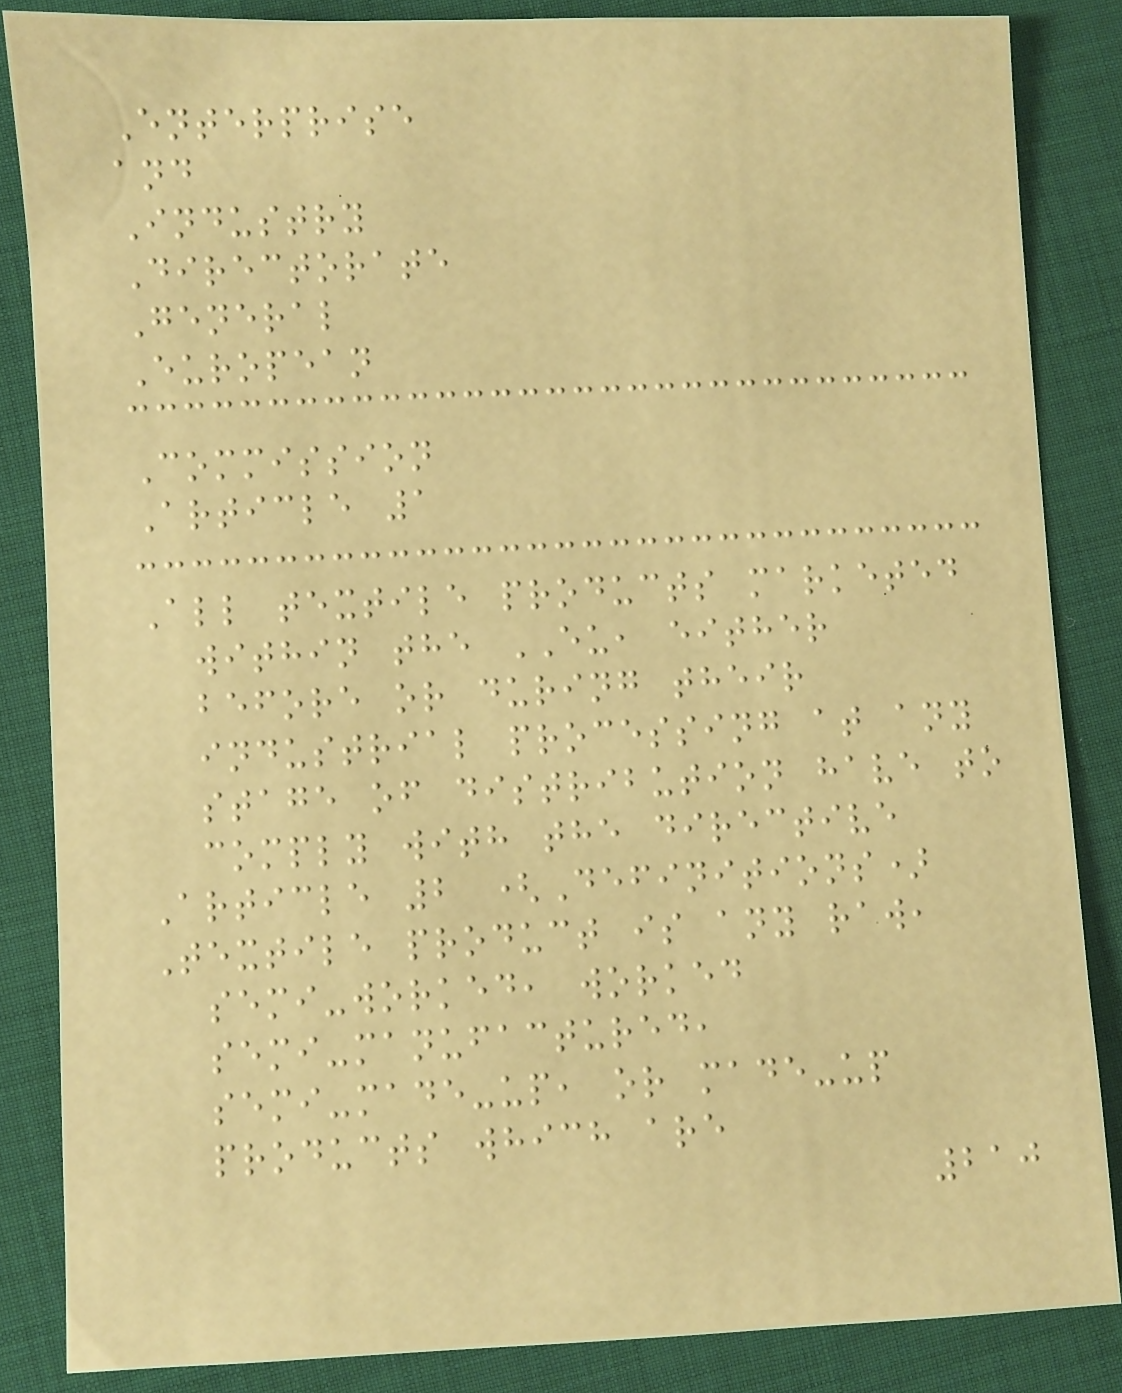Enterprise
and
Industry
Directorate
General
European
Commission
Article 1
All textile products marketed
within the EU, either
before or during their
industrial processing at any
stage of distribution have to
comply with the directive
Article 2 (Definitions)
Textile product is any raw,
semi-worked, worked
semi-manufactured,
semi-made-up, or made-up
products which are
210
